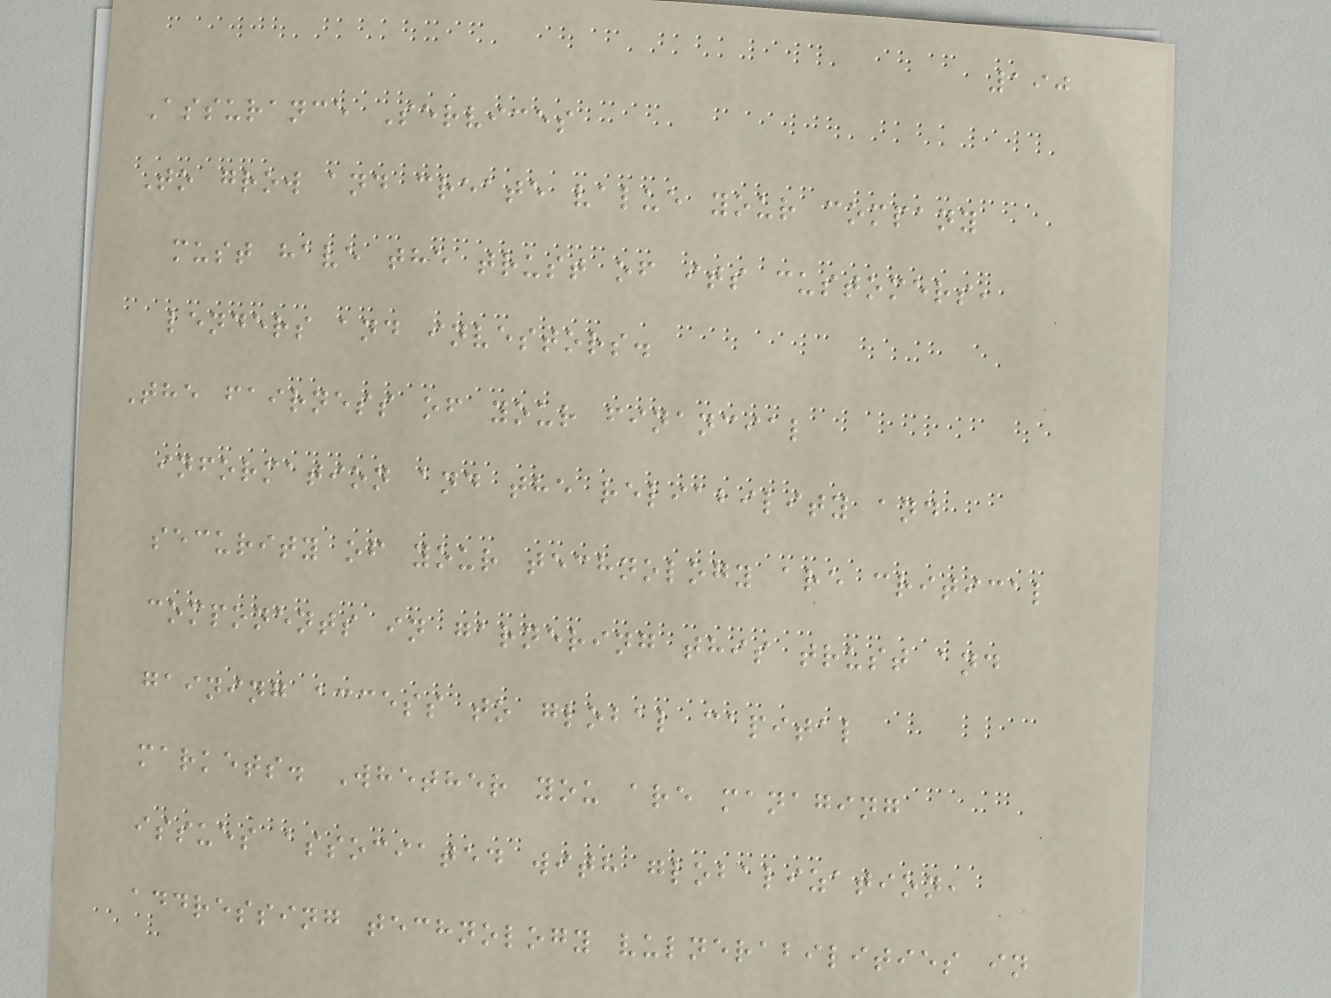190
Assurance Services
To grow and create value your company
must have the trust of its customers,
lenders and investors.
The fairness of your financial
information and the reliability and
security of your technology are critical
components in garnering this trust and
gaining access to global capital
markets. Whether you are managing
issues associated with globalization,
addressing technology vulnerabilities in
